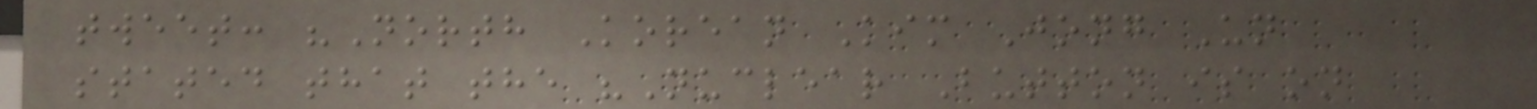tweet: "North Korean Kim Jong Un
stated that the "Nuclear Button is on
